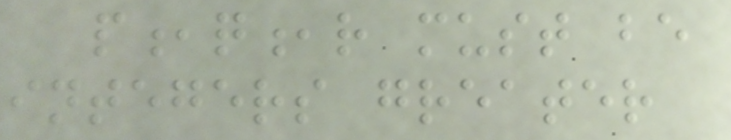p,q,r must be
integers greater
